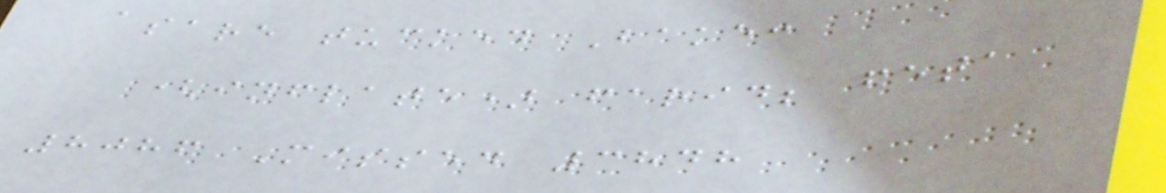asare tucked Bake:
(inflate) farid; feta
8086 Missed 3848
